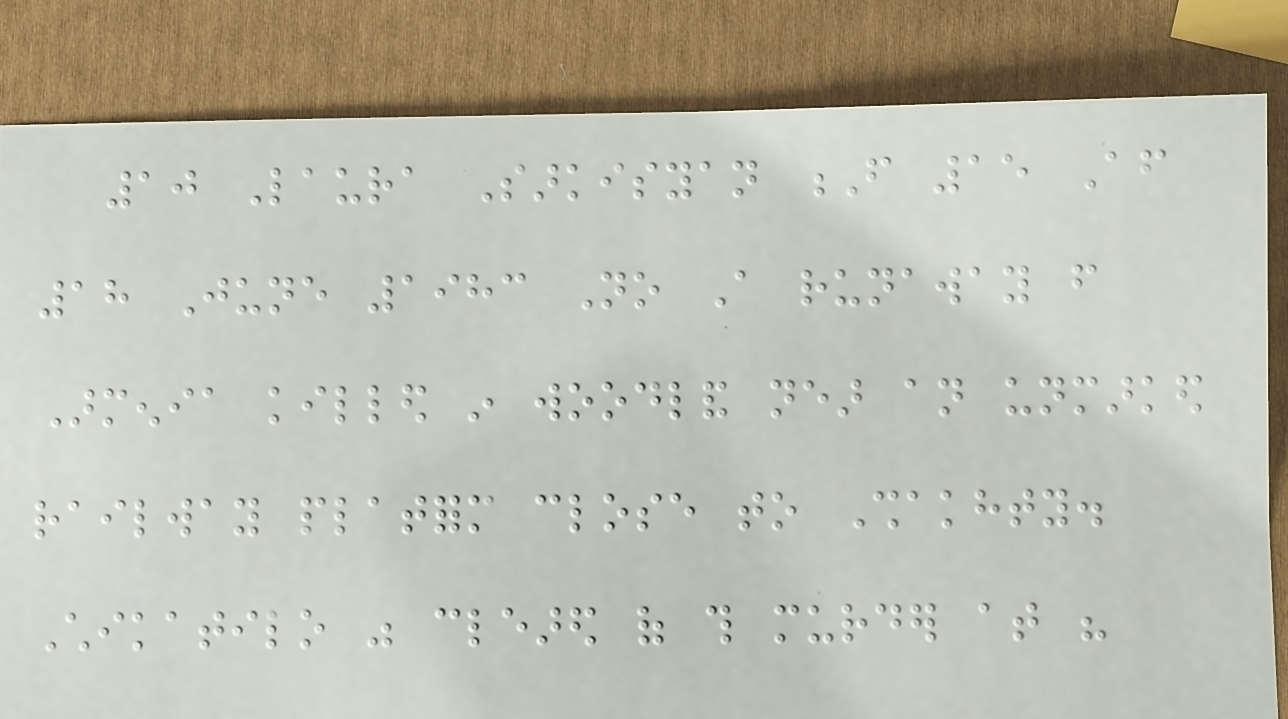10 Laura Sarkisyan F 15 After
18 June 1983 No A runaway from
Armenia killed in woodland near an unmarked
railway platform close to Shakhty.
Chikatilo was cleared of this murder at his
